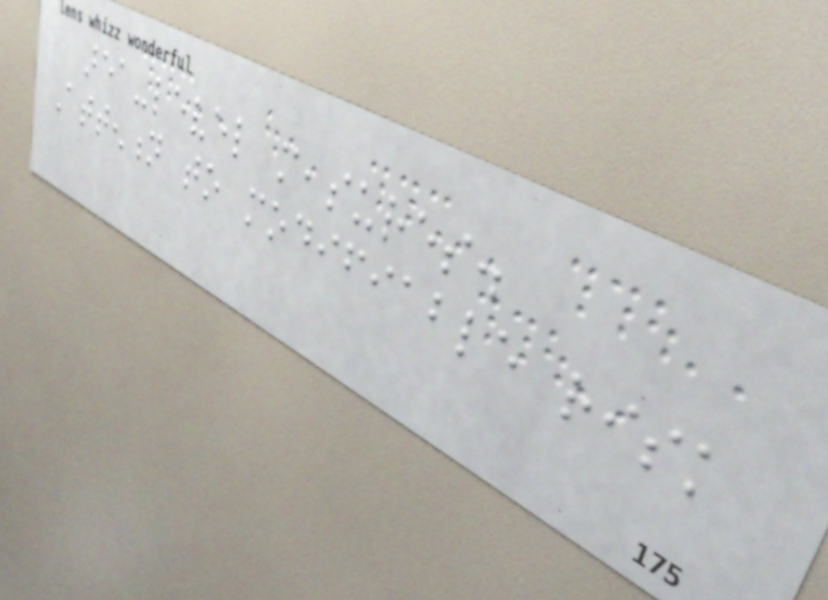area-level measures.
Attention to modifiable risk
